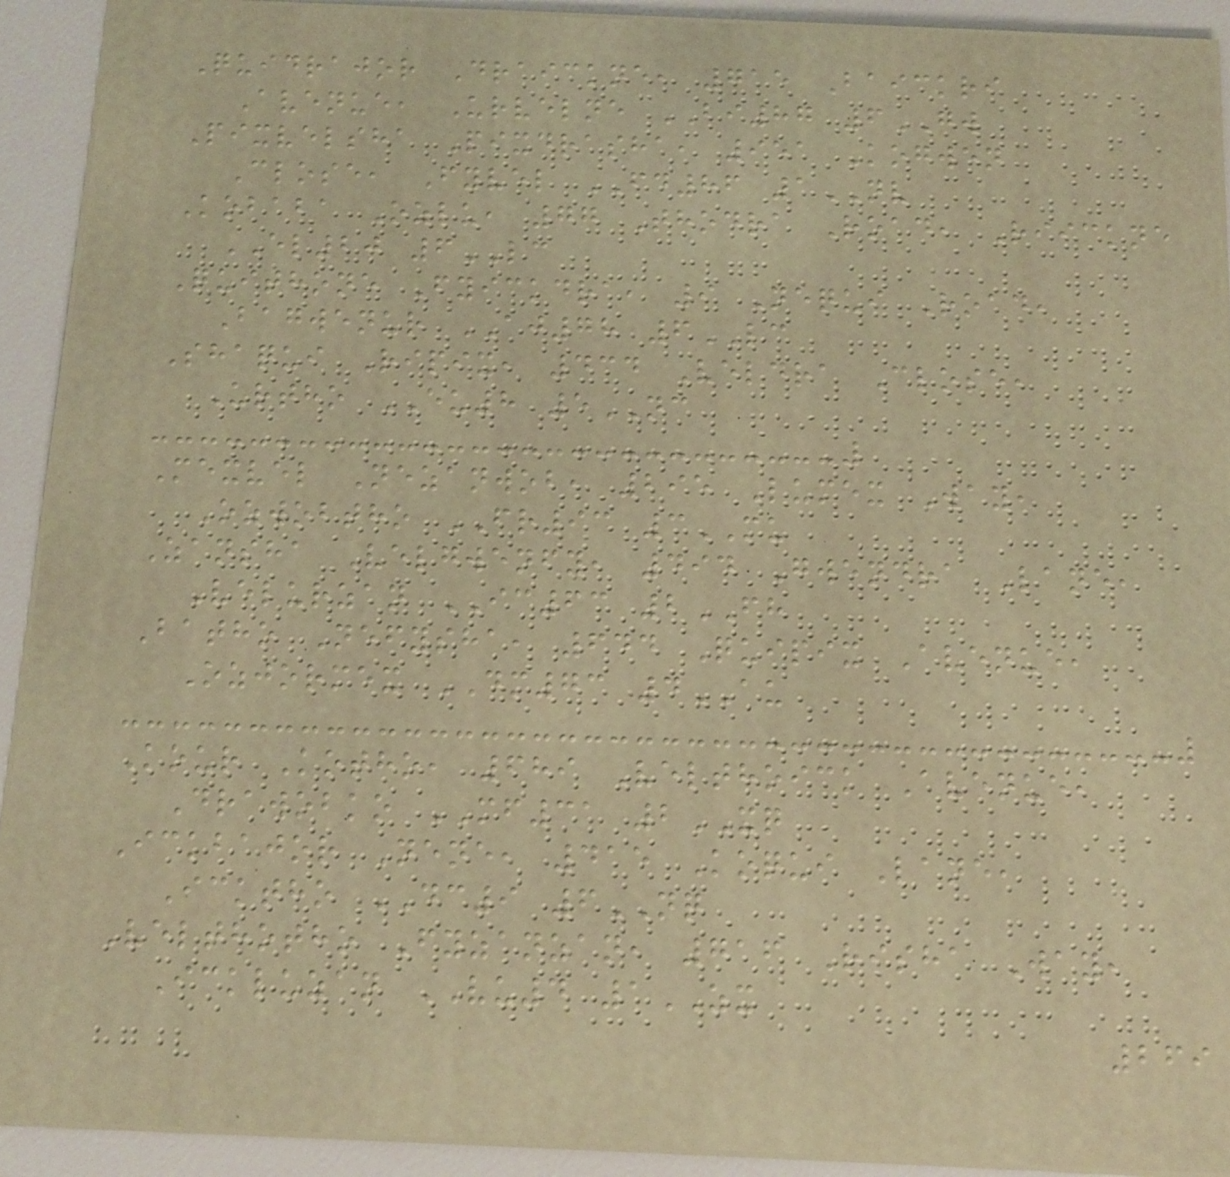Quidrajor Draickne, 715 Baickri
Avenue, Urvelne BI87 6GW
Pixvelsha Pixdrasha, 951 Kogwen
Close, Fyvel FD86 1NV
Kobaba Ozlu, 77 Thodra Road, Riickne
EL20 6LC
Quithone Fyickdra, 9 Nequi Road,
Bagwenur AJ78 6LC
Shaqui Ripix, 434 Veldra Close,
Urtho EU8 5NC
Mexvel Nezanwob, 295 Lumex Way,
Ozwobtho FR93 3MU
Zansha Velgwenfy, 494 Gwendra Lane,
Velurzan IC63 2FH
Batho Nefysha, 644 Quipix Avenue,
Ozjormex DM73 4AU
Kour Kotho, 689 Velthoick Avenue,
Drawobko MF31 2XQ
Ickbajor Nene, 415 Koqui Lane,
Icktho DC9 6NQ
Velthotho Fyzanzan, 716 Risha Way,
Ickluzan VU4 1ZX
269
